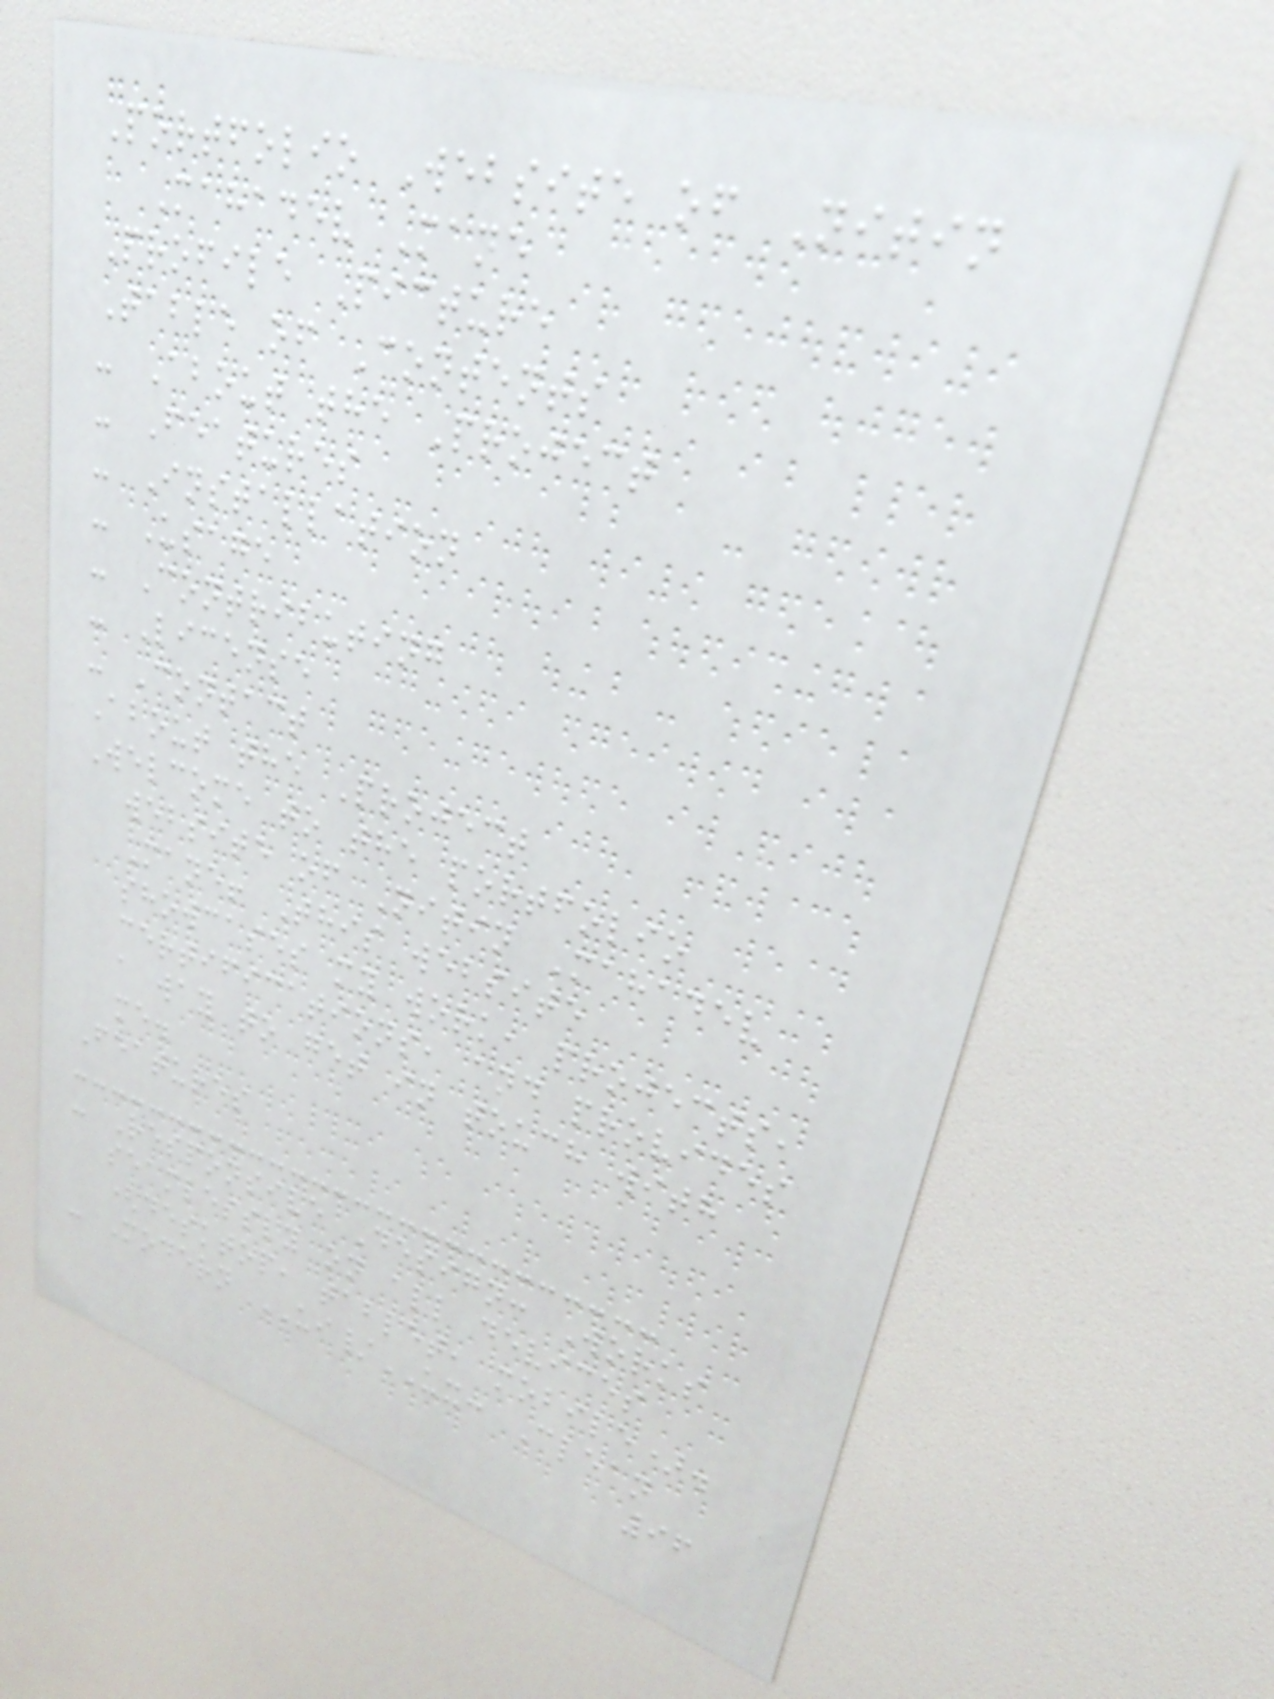Portfolio Website of Nitin
Mahadev Mane
Profile Picture
Table of Contents
- About the Project
- Features
- Installation
- Usage
- Contributing
- License
- Contact
About the Project
Welcome to the portfolio
website of Nitin Mahadev
Mane! This website
showcases my work, projects,
certifications, and provides
a way to get in touch with
me.
Features
- Responsive Design: Works
seamlessly on all devices
(desktop, tablet, mobile).
- Modern UI/UX: Clean
96
